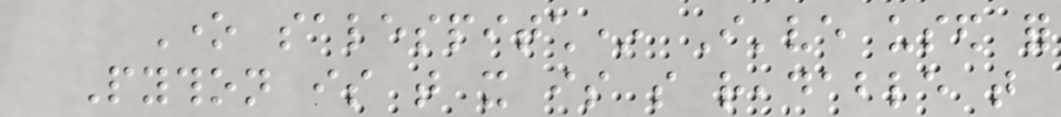One salespitch* I've used for
Python is that it is so readable that
